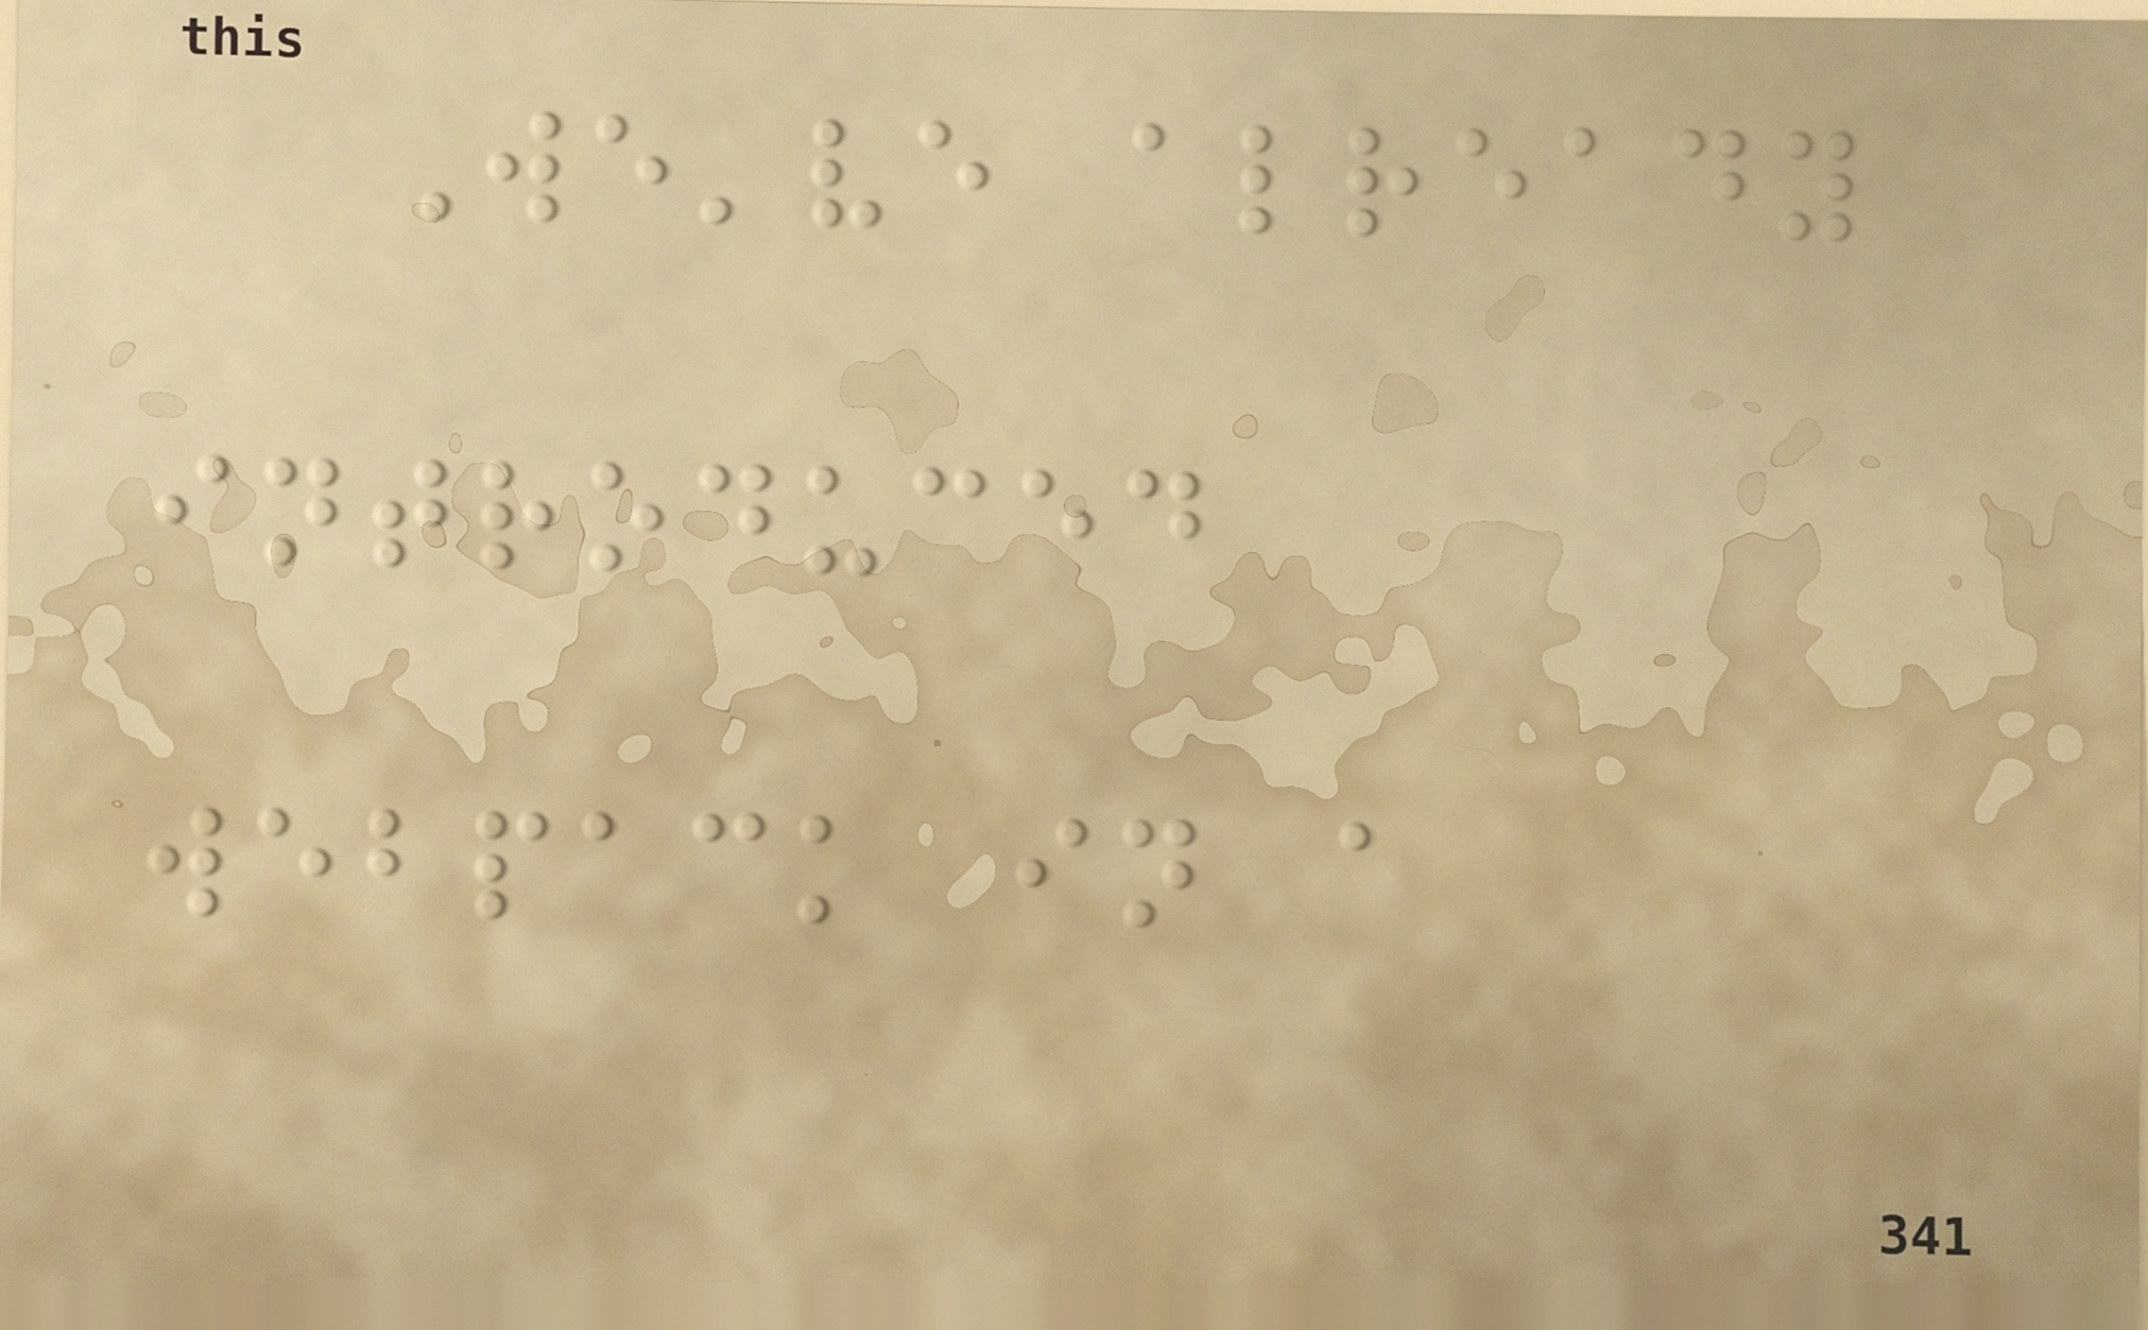We've already
introduced
webpack in a
